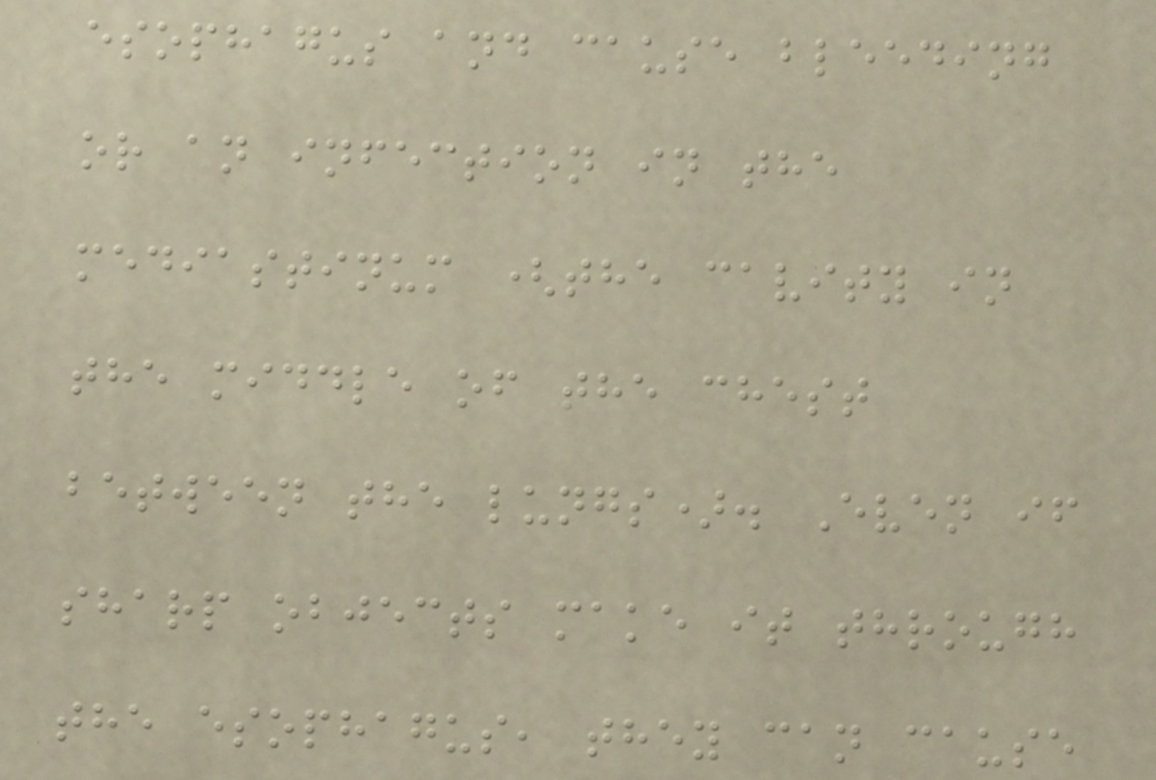esophagus and cause bleeding
or an infection in the
mediastinum (the cavity in
the middle of the chest
between the lungs). Even if
sharp objects make it through
the esophagus, they can cause
